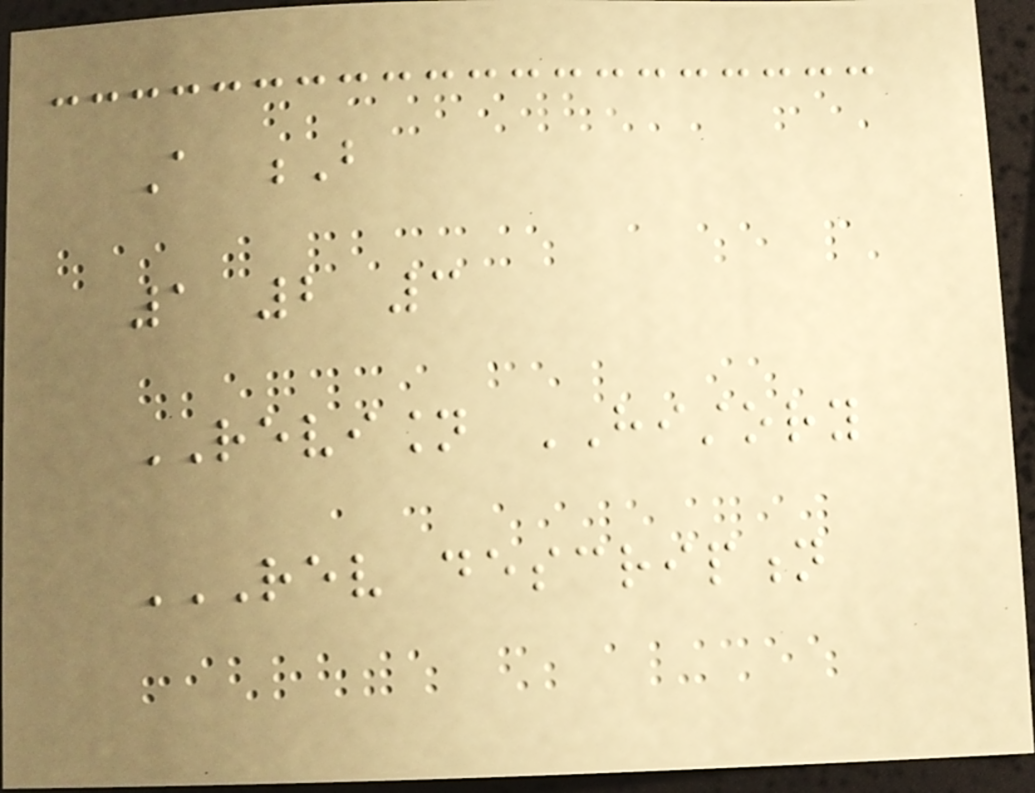A B
1 2 3
REVISION HISTORY
REV DESCRIPTION
